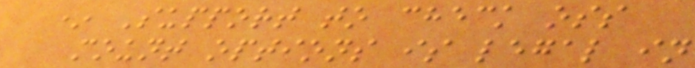* Support to check oss
mount options is legal in
